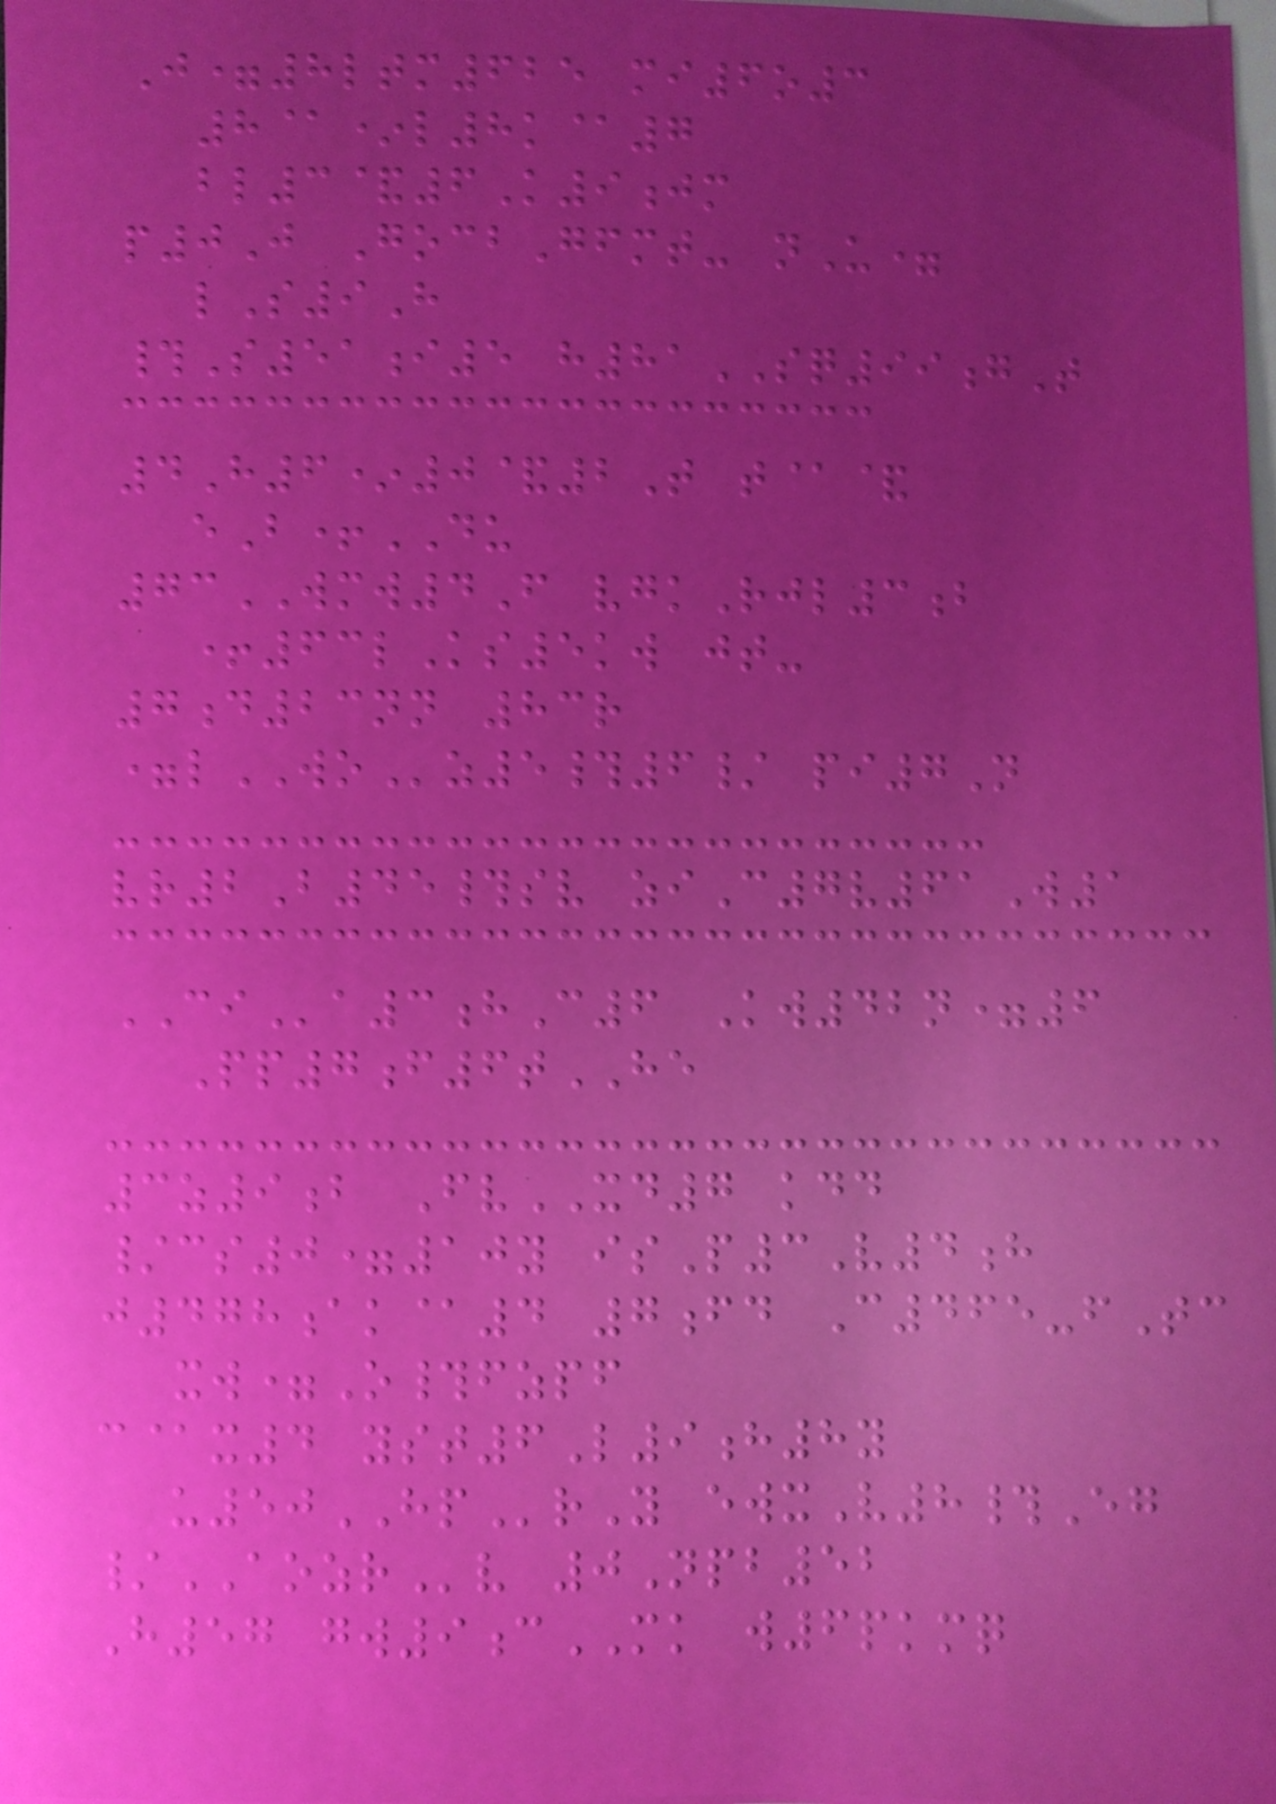J=8ltm625 mi6o3
8@*l8k@7
bl3&6K9jm
p0J GocbGfmt- nU=
lS9H
#S51i5 h81SQ99gT
4H6*0&2T t@&
eB+DU
73WMW4F vgkRjl3b
+63lKs5kw jt-
7d23nn 83r
=lWOz5#6/ pi7N
vr2B45#sv ziC7v61W1
CIa3hC6 Kw42n=6
Pp7f6tHE
3z9b FvXD7 kdd
/cs0=10y isP3V4h
j478ak@4 7fd C465-fTc
xw=O#fzpf
c@x4 yst6L9h8y
u50HPrY ewxV8#Eg
/AOZRv 0Npb52
H57 gw9cMK w6pkmq
